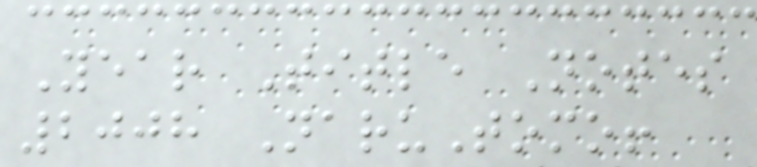Year Title Notes
2008 NaruTomo!
